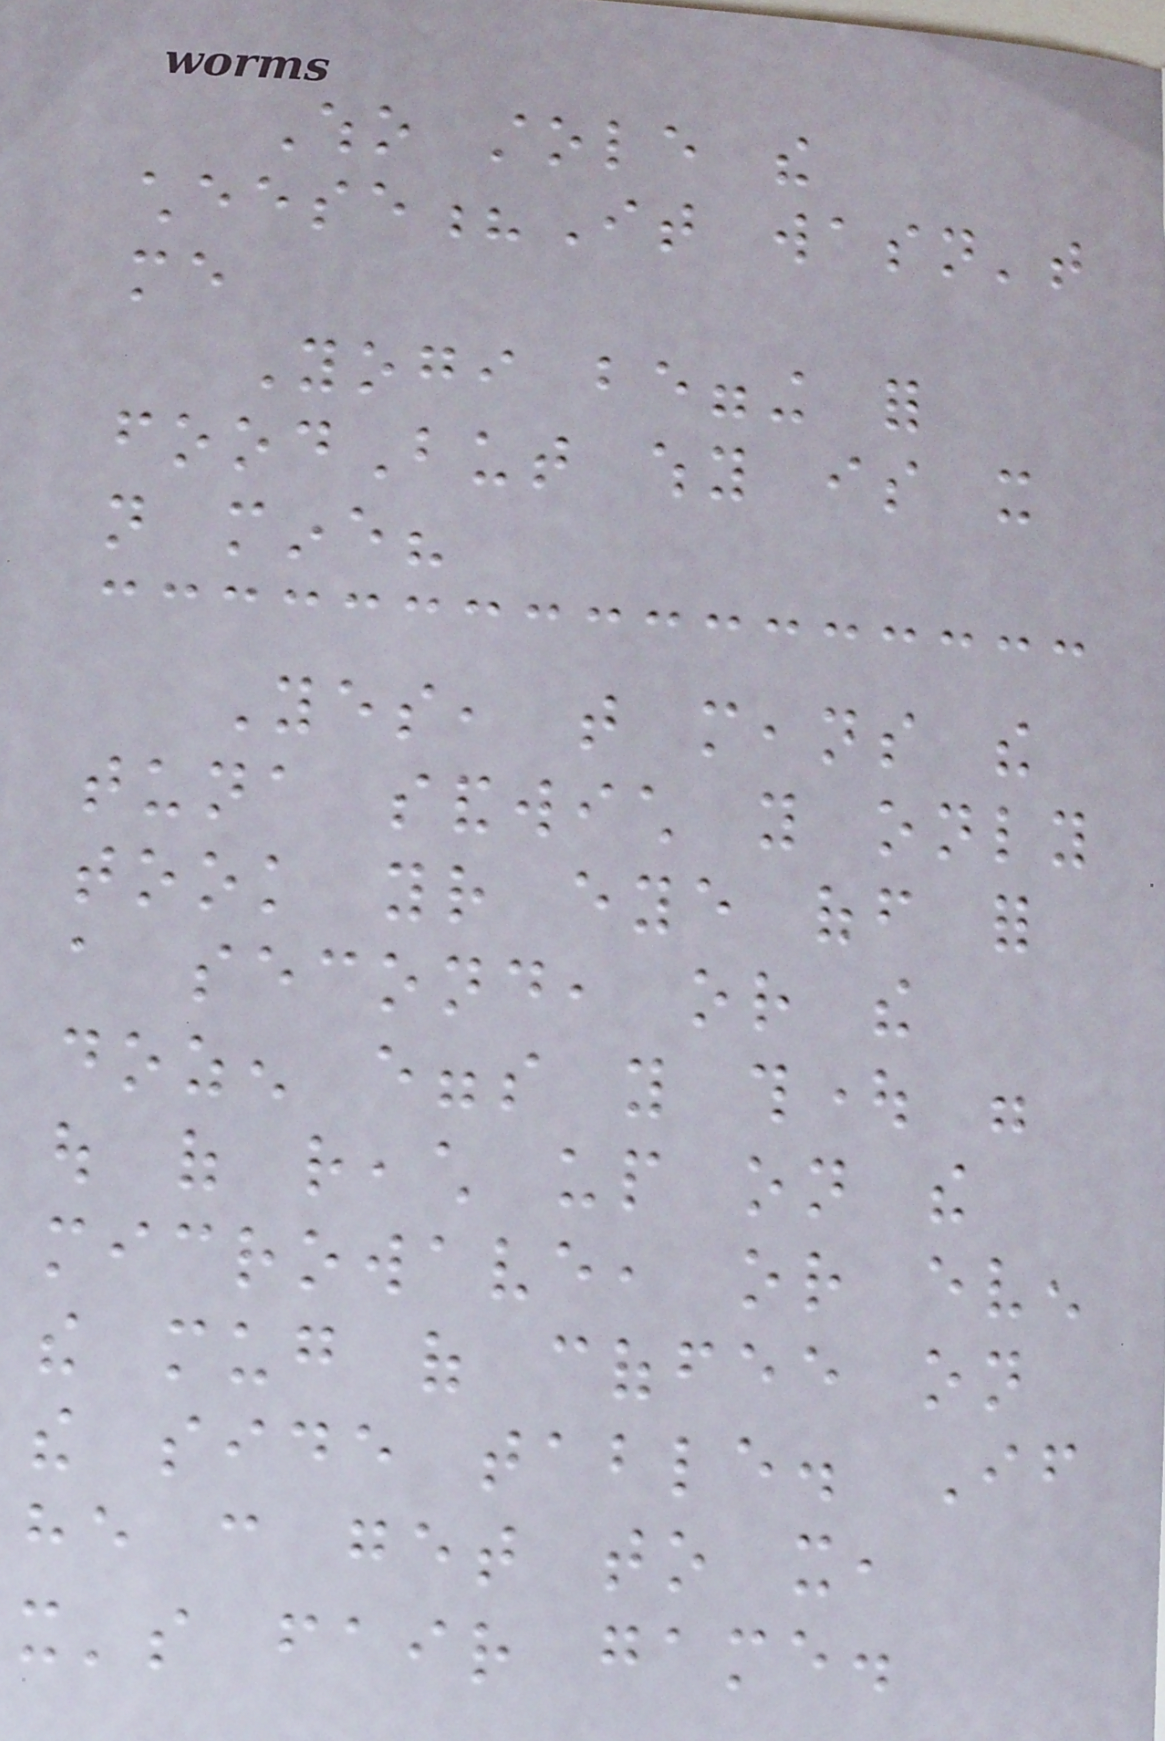Who stole the
cheese?It wasn't
me
Yogi begging for
foodBut why is it
not mine?
Yes, that means the
tuna sandwich you only
took your eye off for
a second, or the
dozen eggs you thought were
out of reach up on the
microwave, or even
the mug of coffee on
the side table. If
he can get to it,
it's fair game.
